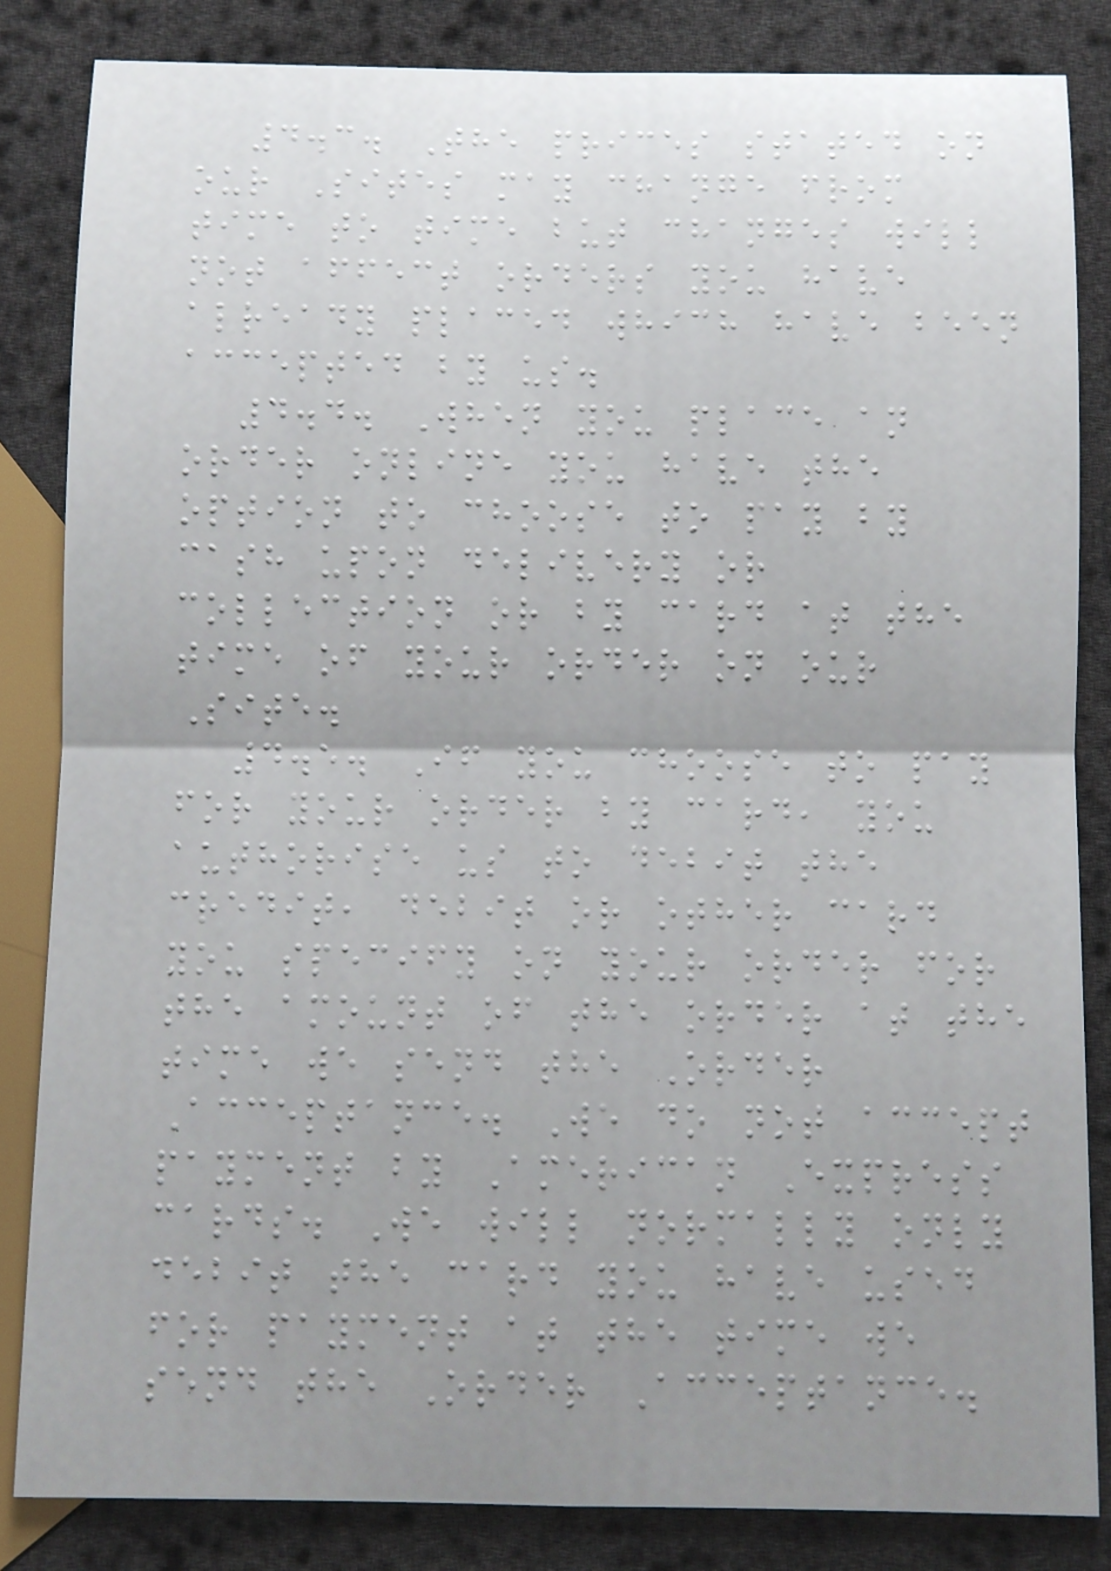4.3. The prices stated on
our Sites may change from
time to time but changes will
not affect orders you have
already placed which have been
accepted by us.
4.4. When you place an
order online you have the
option to choose to pay by
cash upon delivery or
collection or by card at the
time of your order on our
Site.
4.5. If you choose to pay
for your order by card, you
authorise us to debit the
credit, debit or other card
you specify on your order for
the amount of the order at the
time we send the Order
Acceptance. We do not accept
payment by American Express
cards. We will normally only
debit the card you have used
for payment at the time we
send the Order Acceptance.
